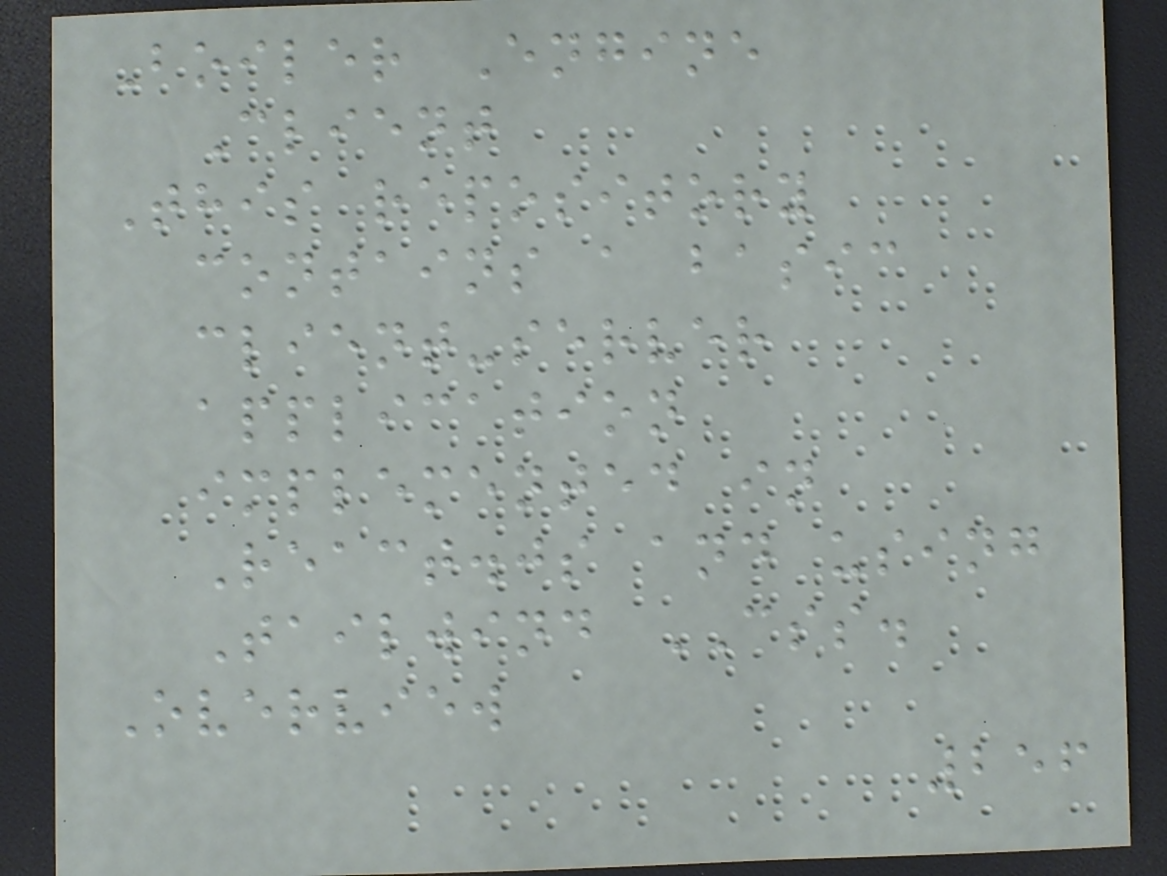Boiler Engine
Client
This repository
contains a basic
client-server
application
implemented in
React.js and using
Tailwind CSS.
Overview
256
